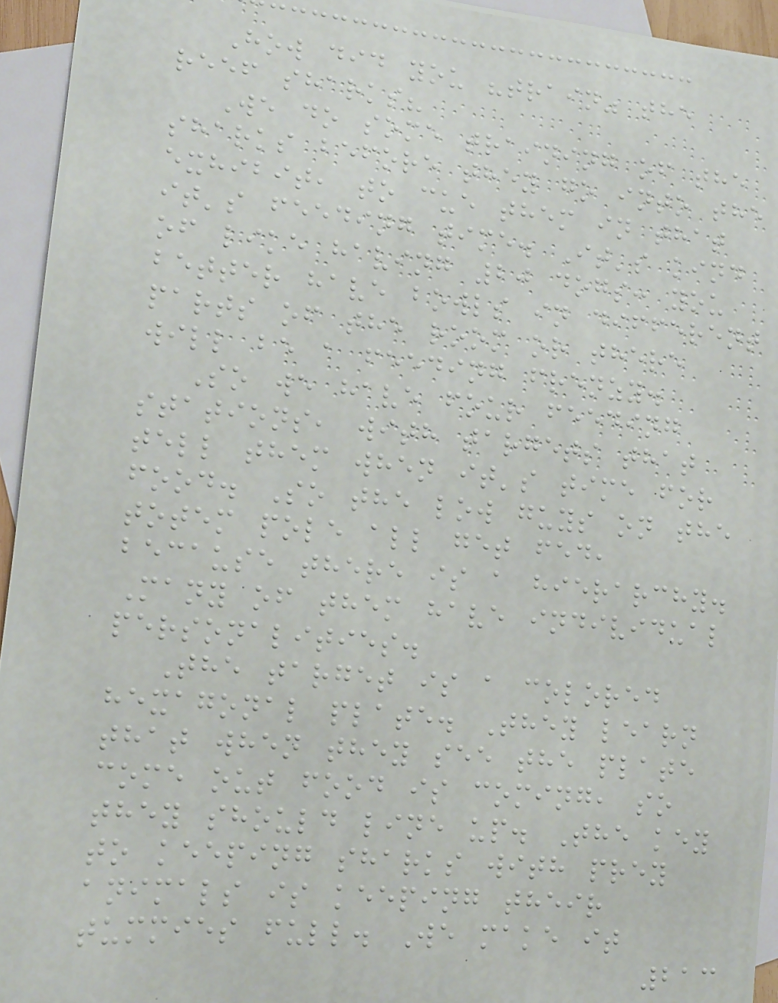How did you "train" the
reef sharks?
We do some training of the
sharks before they go into the
exhibit, to cue them in that
it's feeding time. It's kind
of like having 20 dogs: you
better have bowls in different
parts of the room or there
will be a feeding frenzy.
So we have four feeding
stations, with targets that
tell them when it's time for
food. So the low guys on the
totem pole all get fed,
because there is a hierarchy.
Many of them have individual
personalities.
The target is a colored
hexagonal plate. They learn
that when they see the plate
come out food is coming, so
they should line up. The key
to keeping sharks with prey
animals is keeping their
tummies full. We make it
213
